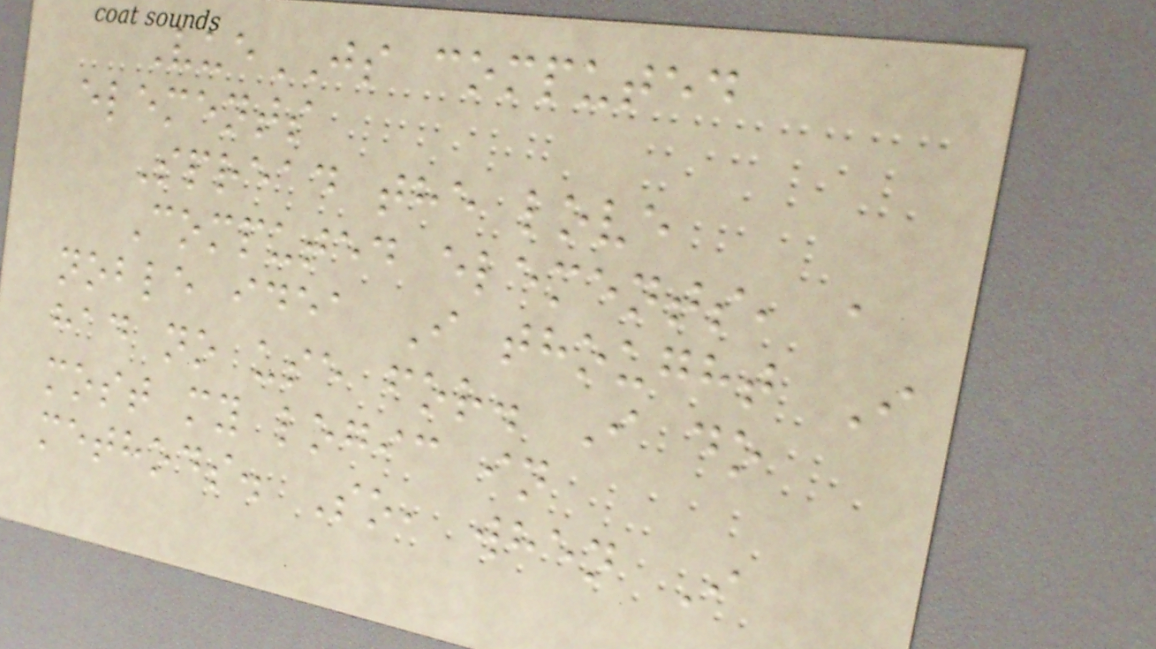VueJS computed
elements
Spread the love
Computed elements, a
noble idea I thought I
had no use for. I do
most my logic in
methods. So, when I
